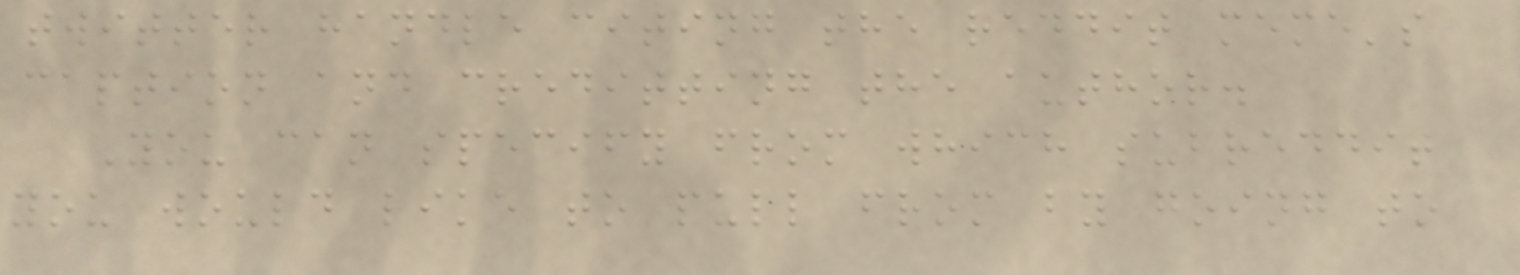twitter handle citing the reddit meme's
caption and creditting the author.
You can specify from which subreddit
you would like to pull from by going to
